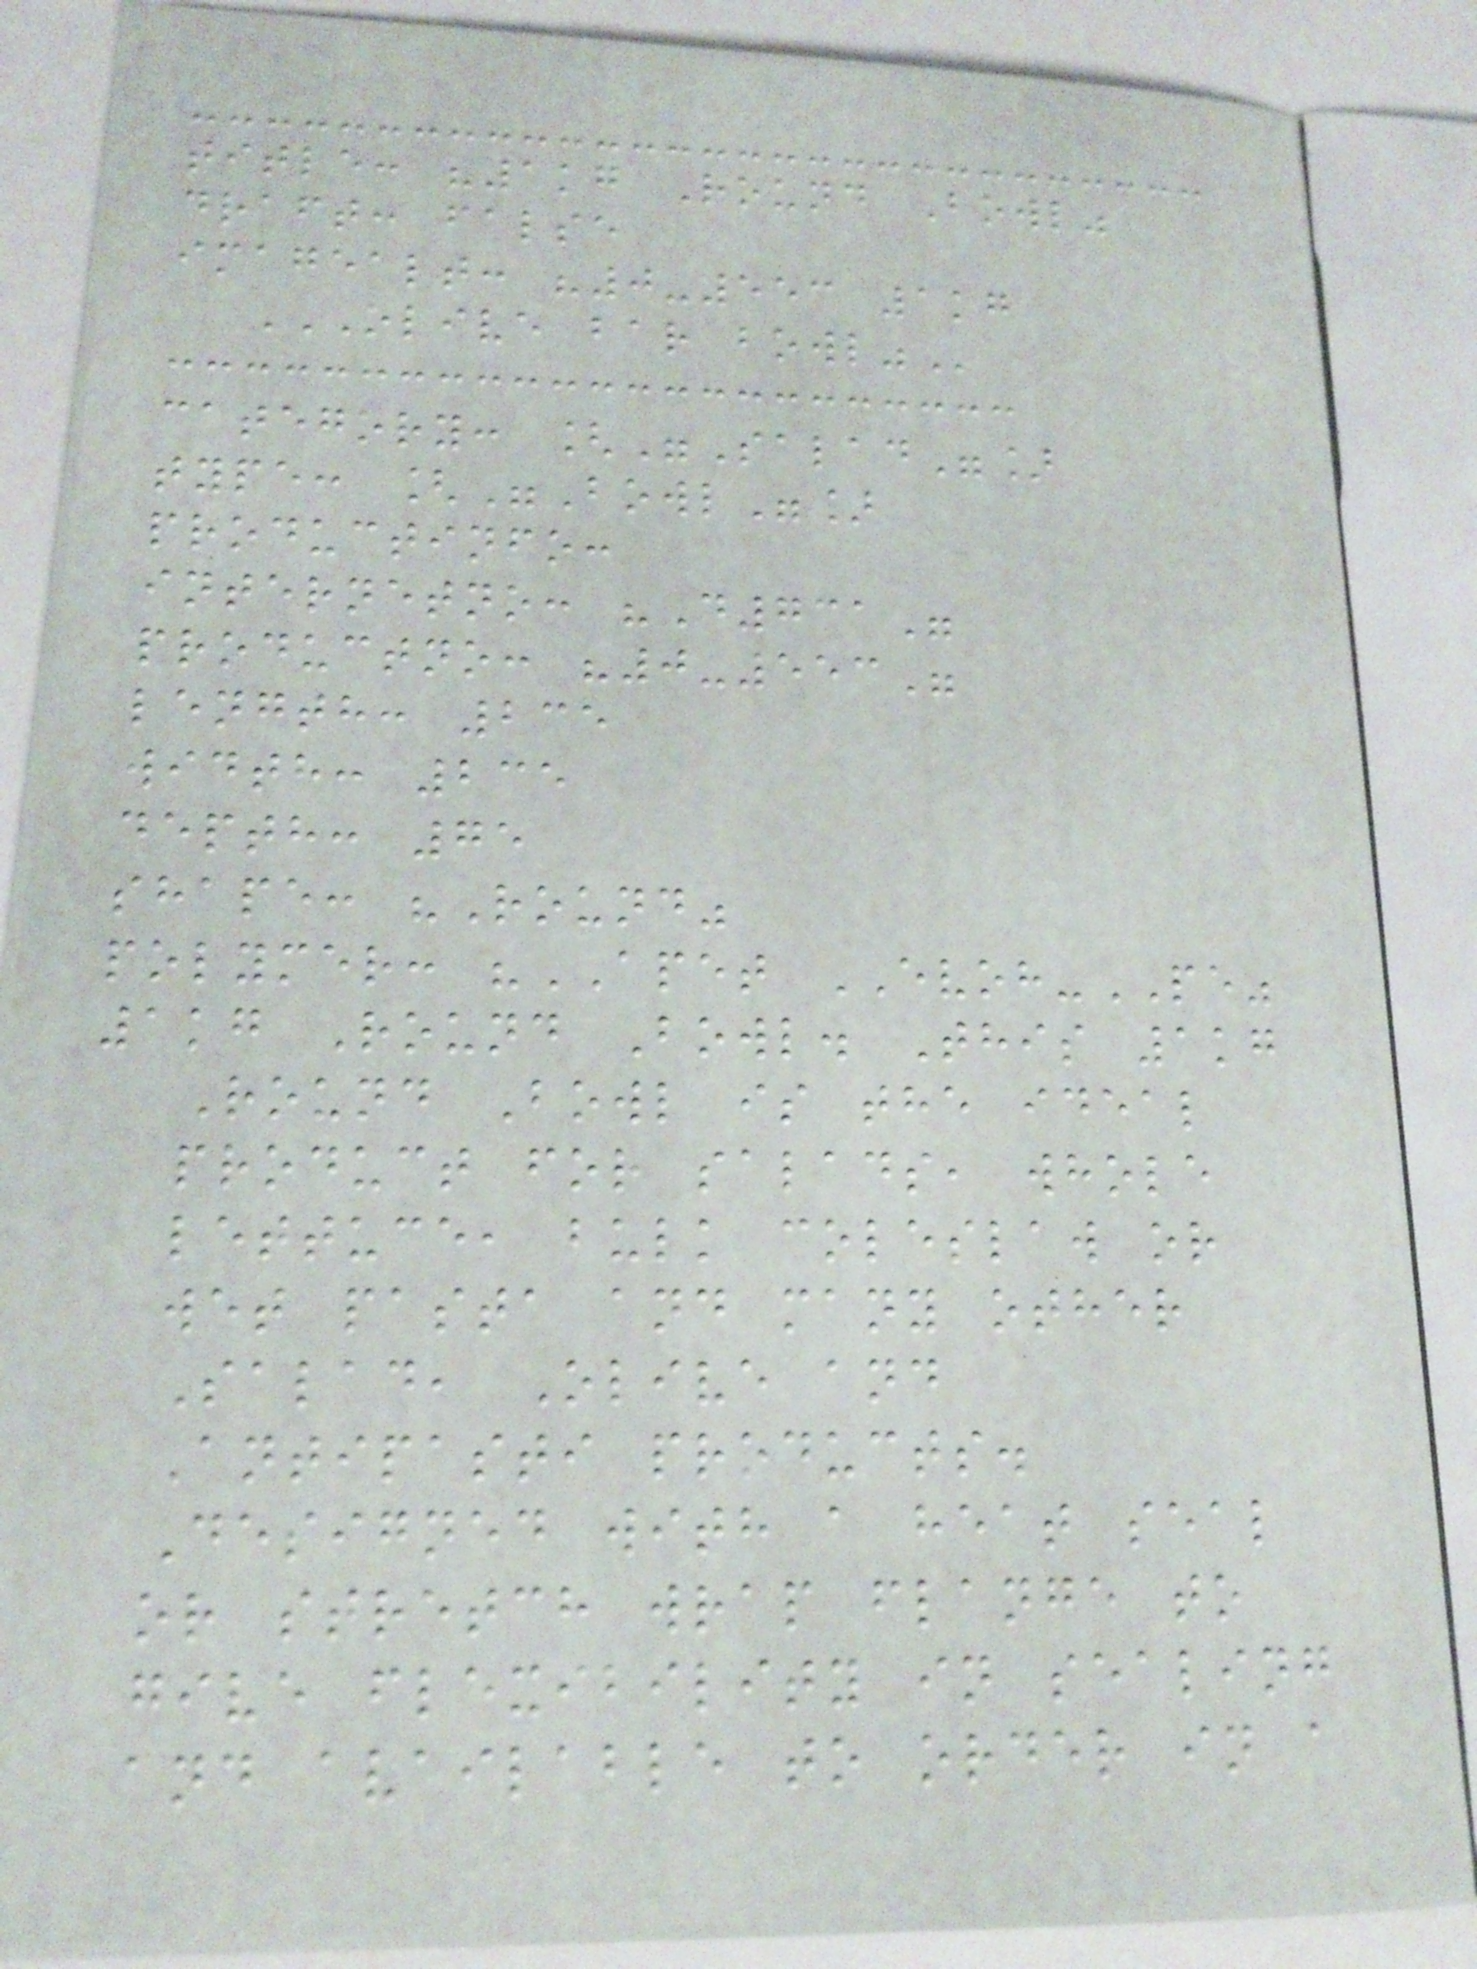title: "1kg Round Bowl"
draft: false
imagealt: "0-553 1kg
OLIVE BAR BOWL"
category: ["Salad"]
type: ["Bowl"]
productinfo:
internetno: "D731"
productno: "0-553"
length: 235
width: 235
depth: 75
shape: "Round"
polymer: "APET EVOH-PE"
1kg Round Bowl. This 1kg
Round Bowl is the ideal
product for salads, whole
lettuce, bulk coleslaw or
wet pasta and many other
Salad, Olive and
Antipasti products.
Designed with a heat seal
or stretch wrap flange to
give flexibility in sealing
and available to order in a
